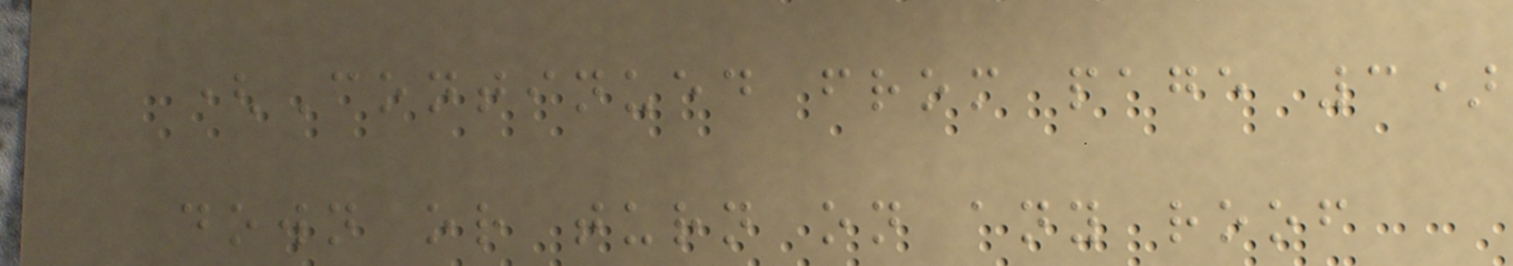(Continued from page 3)
down or turn on any roof
